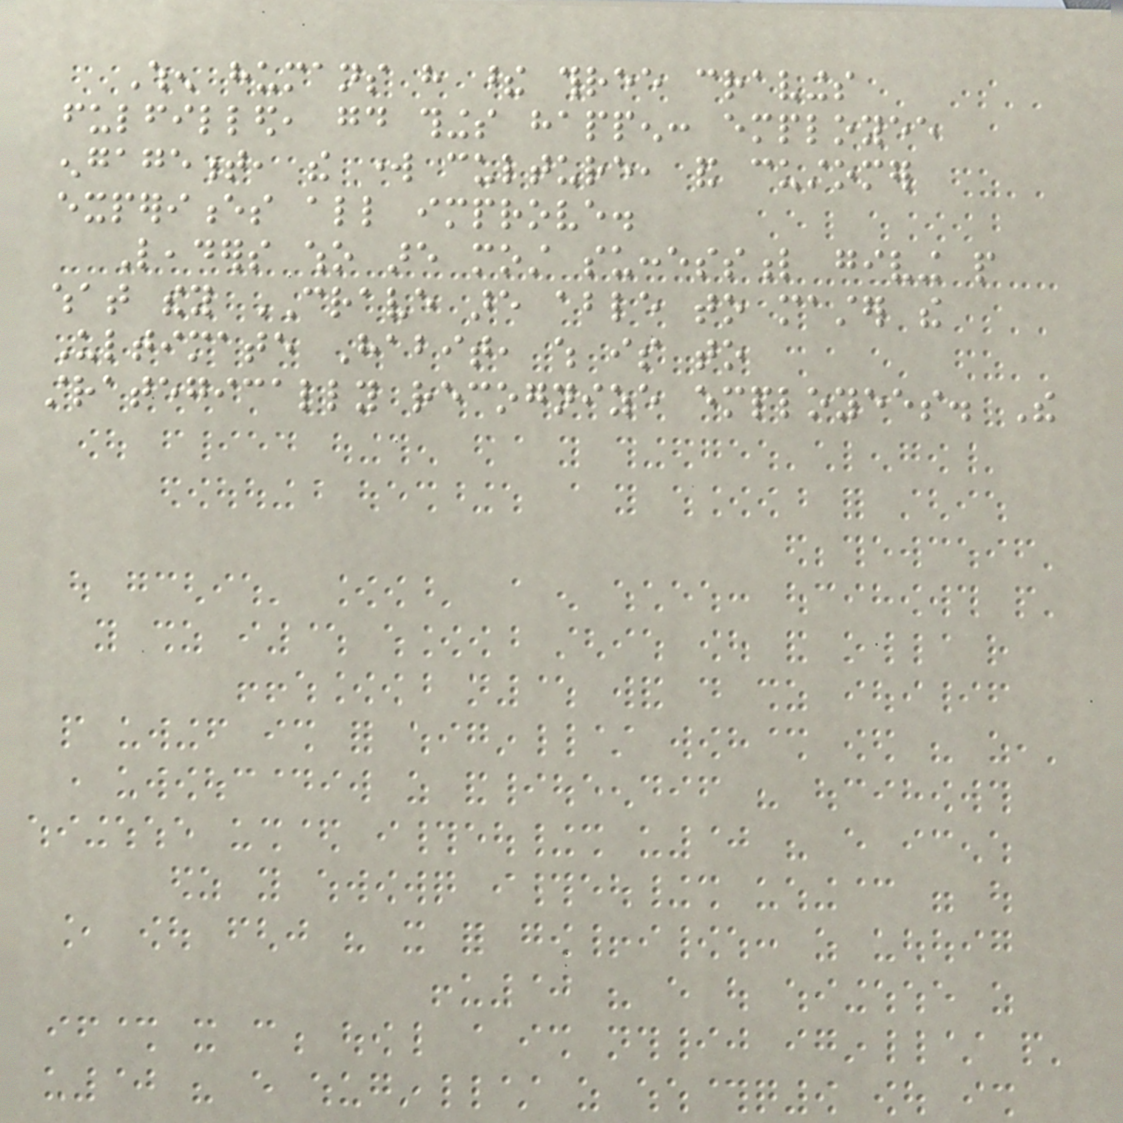When humans have these three cravings
fulfilled, good things happen: employee
engagement, the work culture, and customer
experiences all improve.
Leaders who are most successful giving people
what they CRAVE are able to master the
Ultimate Habit, which is to
strategically recognize employees. The
